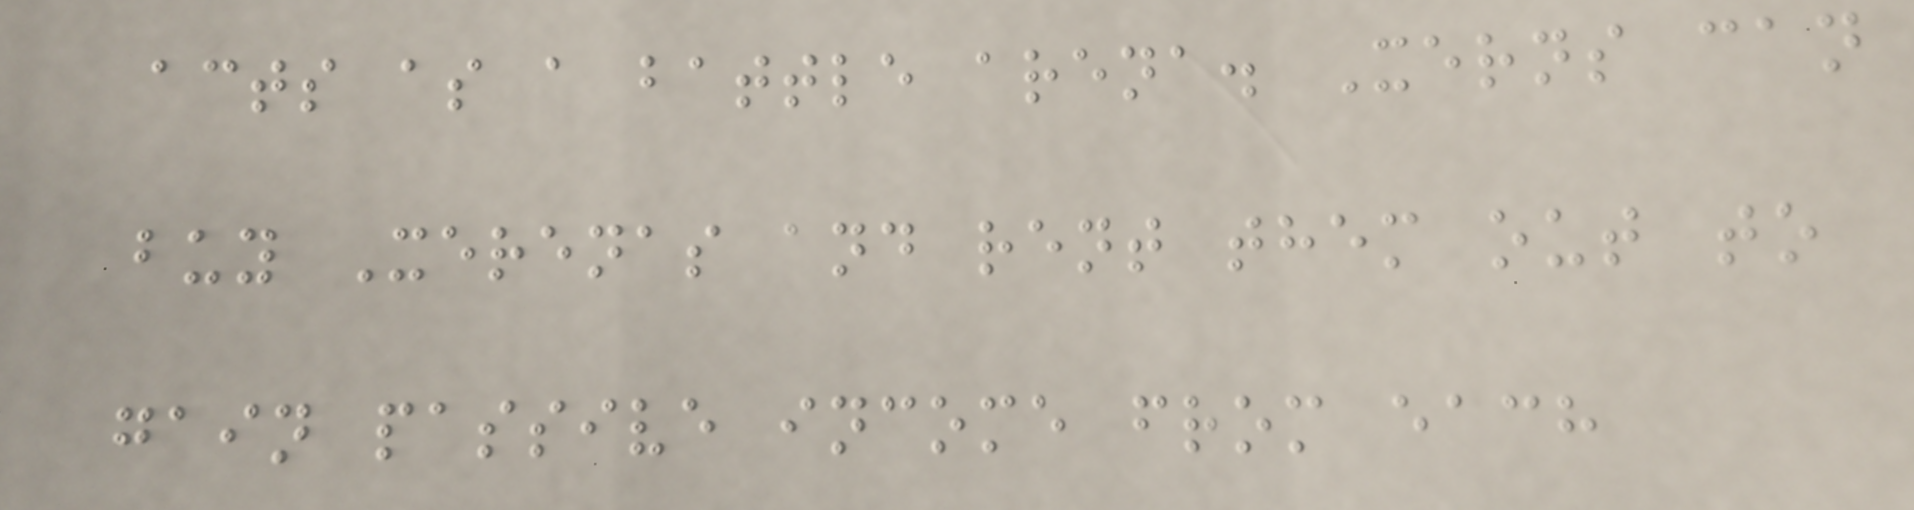acts as a battle arena. Xerns can
buy Xerenas and rent them out to
gain passive income from each
